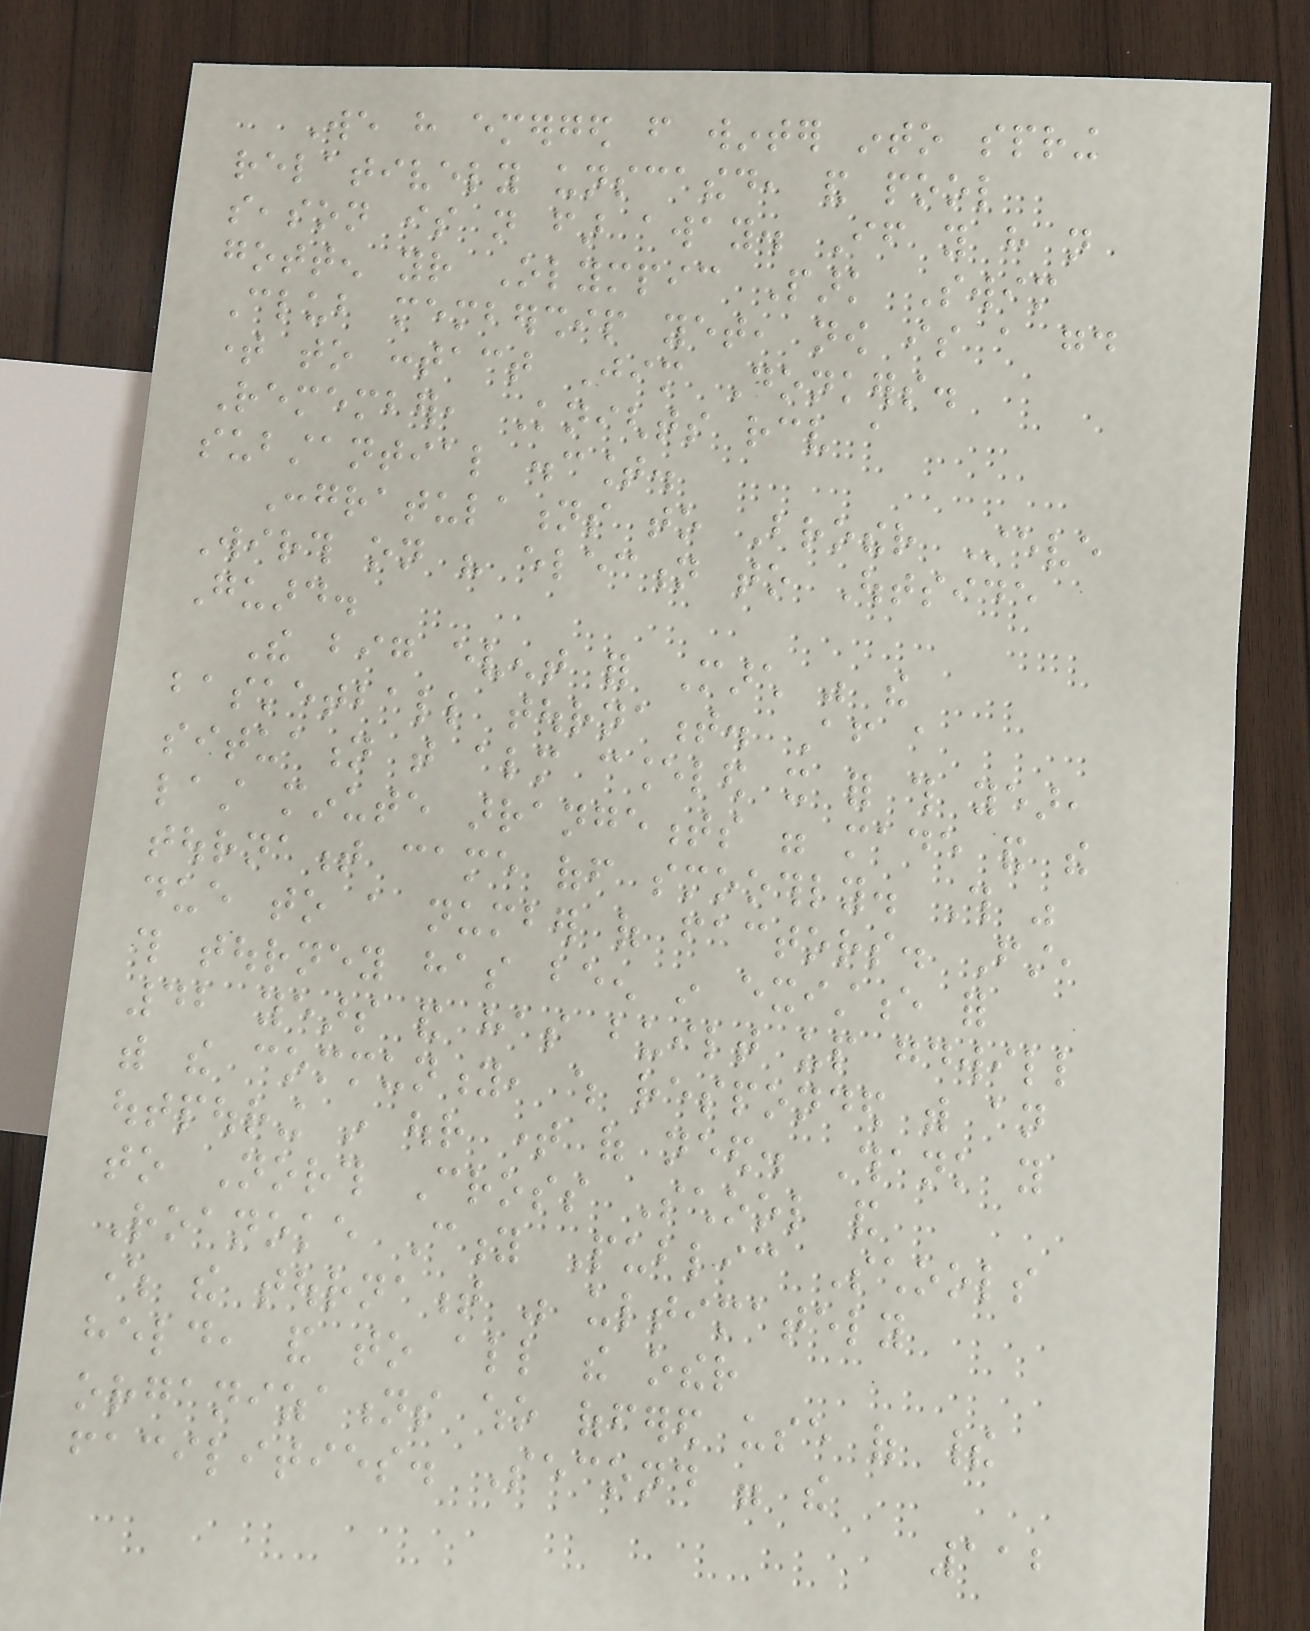We have emerged from winter into spring
relatively unscathed, and pool
season is not far away. If you have not
gotten your Olympic Park Swim
Club membership yet, now is a good
time to contact Jim Donkers.
Remember, Knights receive a
substantial discount.
Congratulations to Brother Steve
Wirth on his election to Outside
Guard.
The big event for March was the
basketball tournament. After a
situation that almost canceled it for this year,
last minute arrangements were made and the
tournament came off smoothly. This was
due to a number of factors. First,
this tourney has been in existence for
42 years and has built up goodwill
with the community, which responded with an
outpouring in our time of need. Thank you
to North Cross School and
Roanoke City Public Schools
where the tournament was ultimately
held, and to all the other
organizations who offered use of their
facilities. Second were the
112
